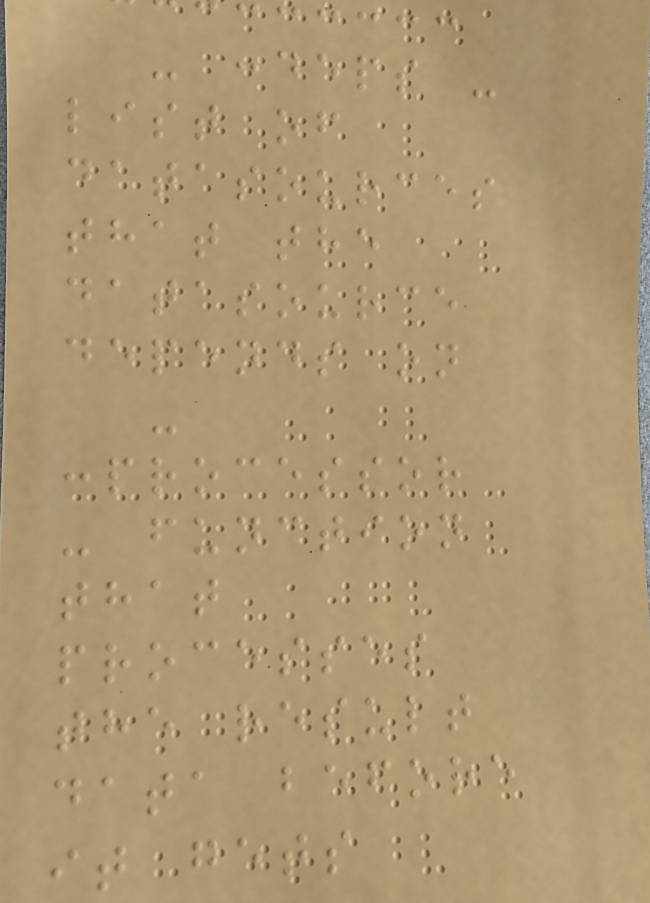- :deps -
list of
datasources
that the
datasource
depends on
-
:processor
- function
that
processes
the result
data before
it gets
